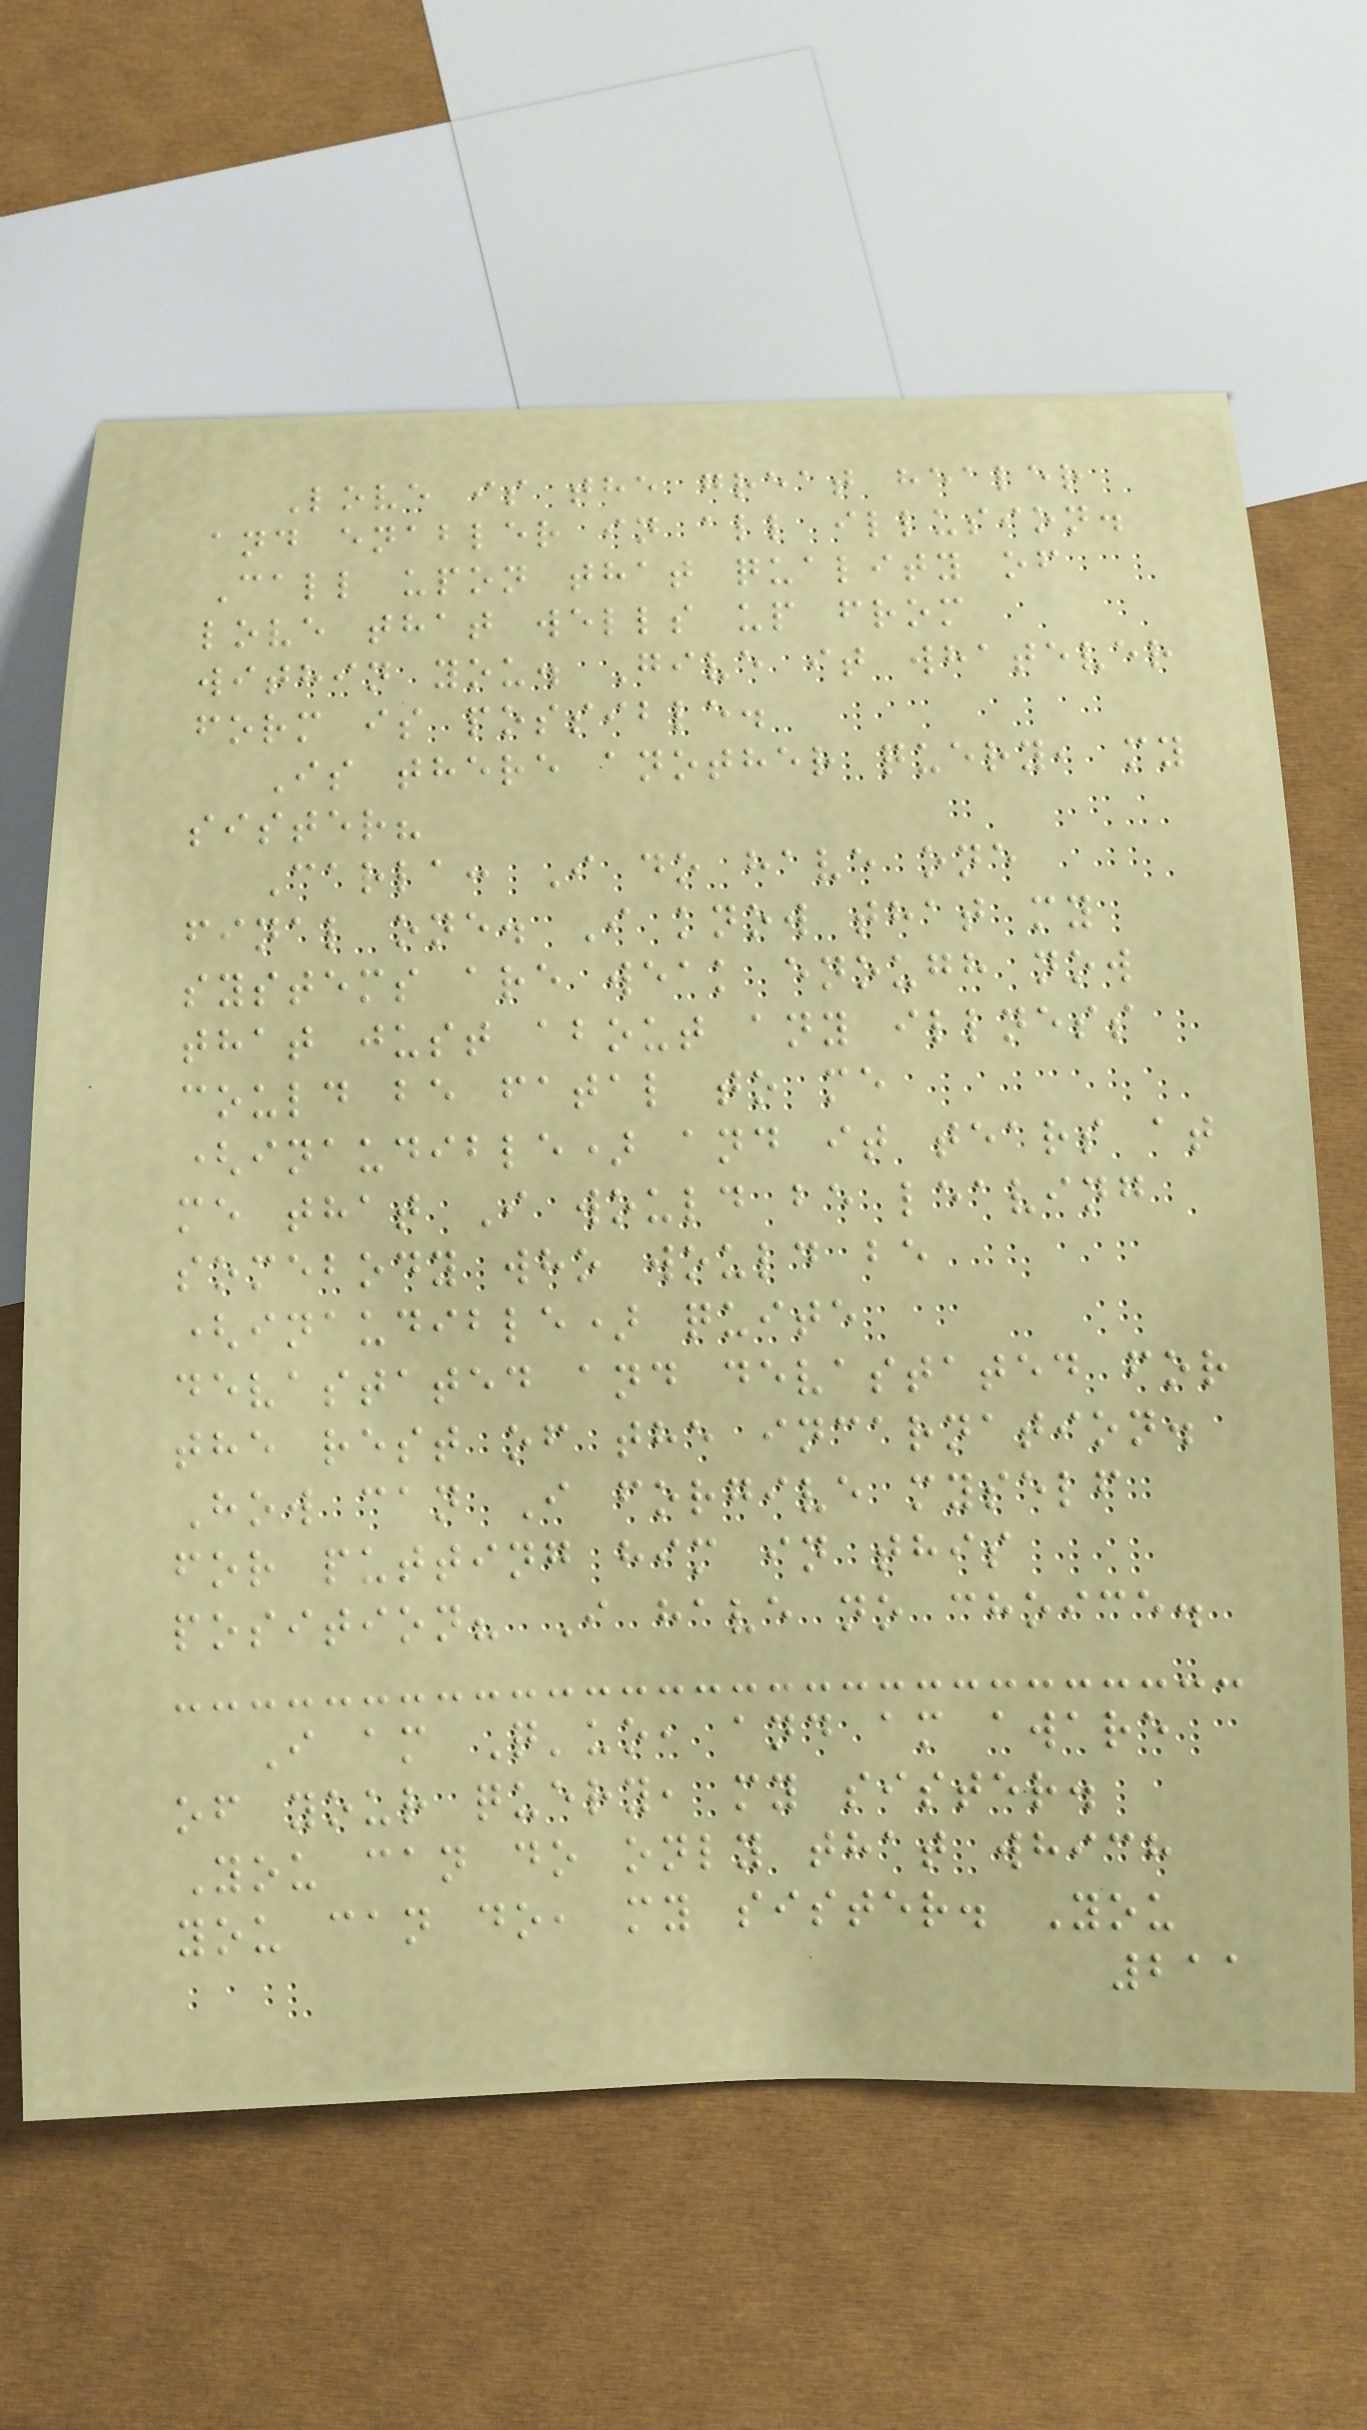Love is the great healer
and enabler in all illusion.
Call upon that quality of
love that wells up from
within you. Give it whatever
form is possible.
Is there another query, my
sister?
Carla: I do have one
final one. I know that my
systems are weak enough now
that just about any illness
could be fatal to me
(inaudible) and it tears at
me that I would be leaving
somebody who would be
(inaudible) quite
devastated and devastated for
the rest of the incarnation.
How can I forgive myself
for putting him in this
position? I have no choice.
I am Q'uo, and am aware
of your query, my sister.
You can do only that which
you can do, my sister. You
211
